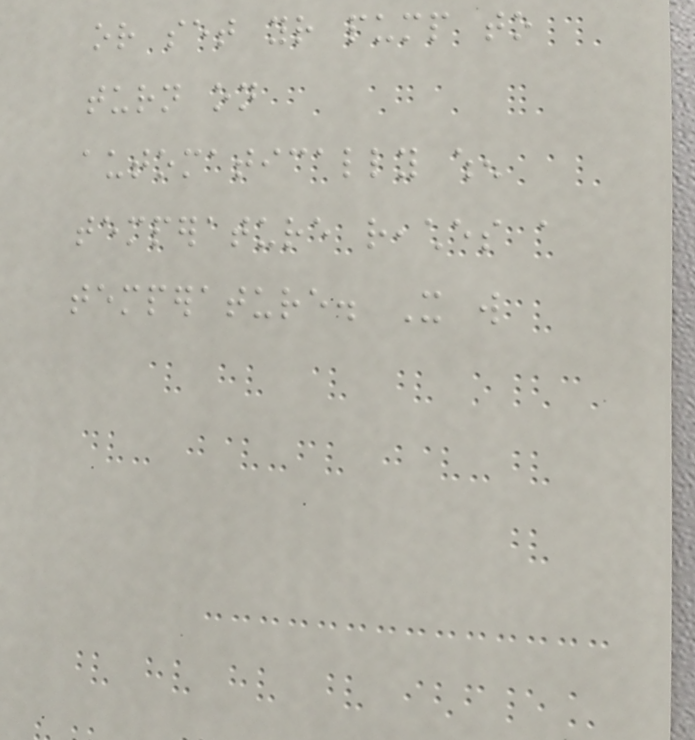or set your pump to
turn on
automatically when
temperature reaches a
temperature. It will
